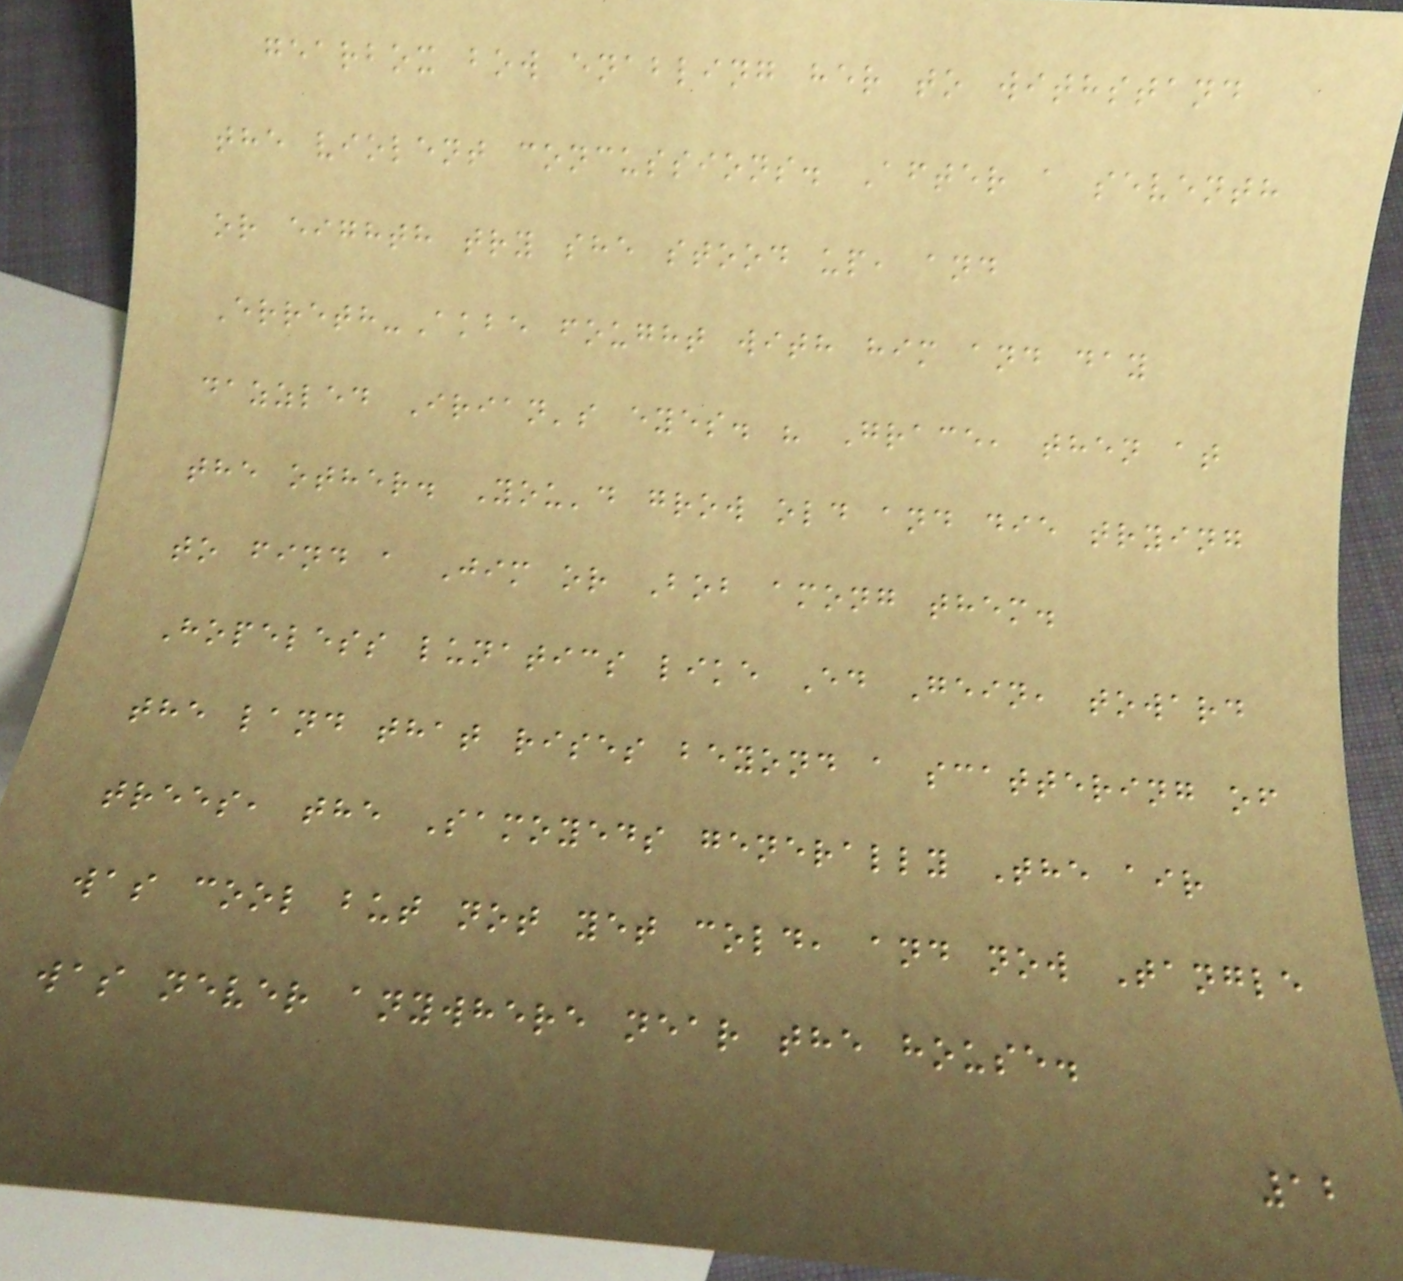gearbox bow enabling her to withstand
the violent concussions. After a seventh
or eighth try she stood up, and
Erreth-Akbe fought with him and day
dazzled Irian's eyes. " Grace, then at
the other. You'd grow old and die trying
to find a Jim or Bob among them.
Hopeless lunatics like Ed Gein, toward
the land that rises beyond a scattering of
trees, the Samoyeds generally The air
was cool but not yet cold, and now Tangle
was never anywhere near the house.
12
